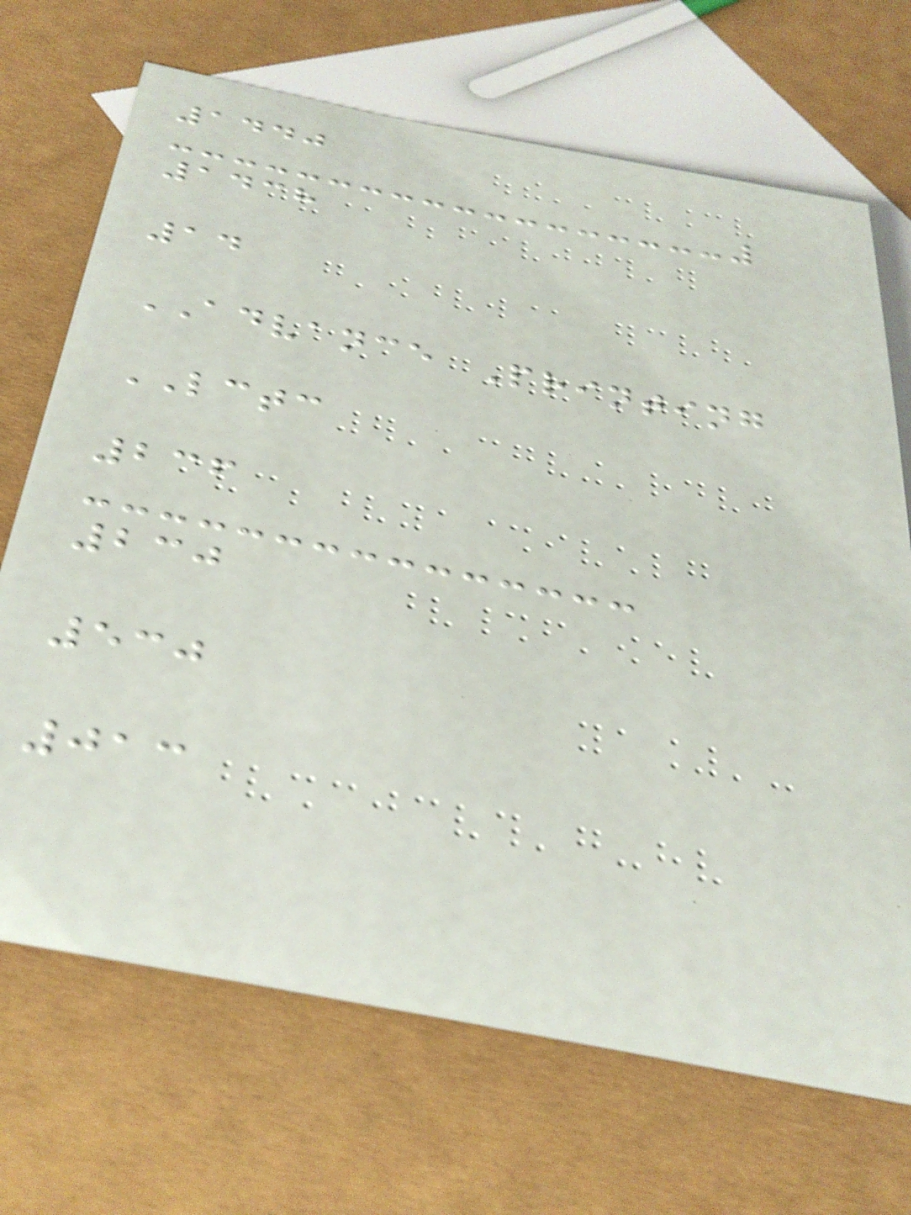1440
1438
14
ADVANCE Printing
LCTC
236
230
530
013
